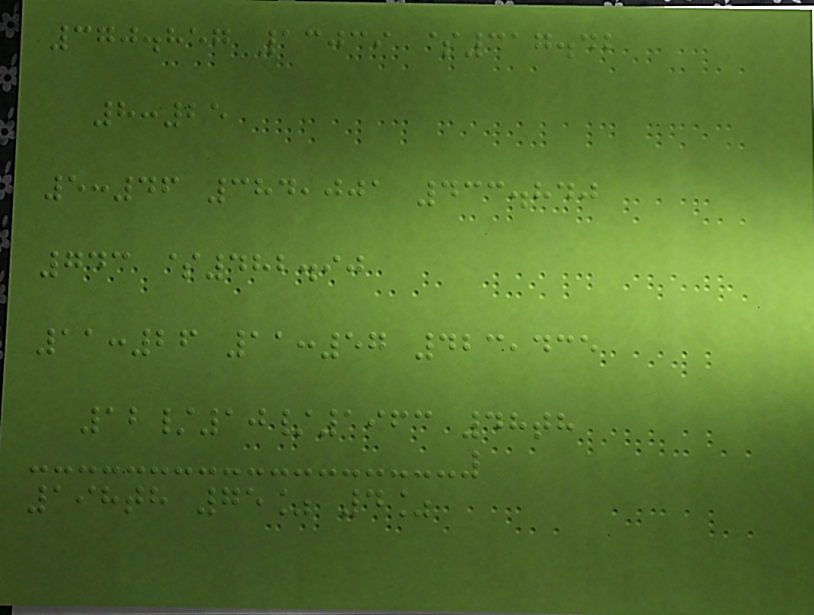370.857 13039 $317.42
8:25
5:46 384,001 433.840
743 $482.90
11:26 11:57 423,435
12/10/1963 48th
198th 75% 4%
